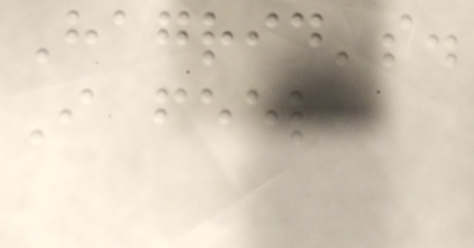Hagrid's.
I feel
